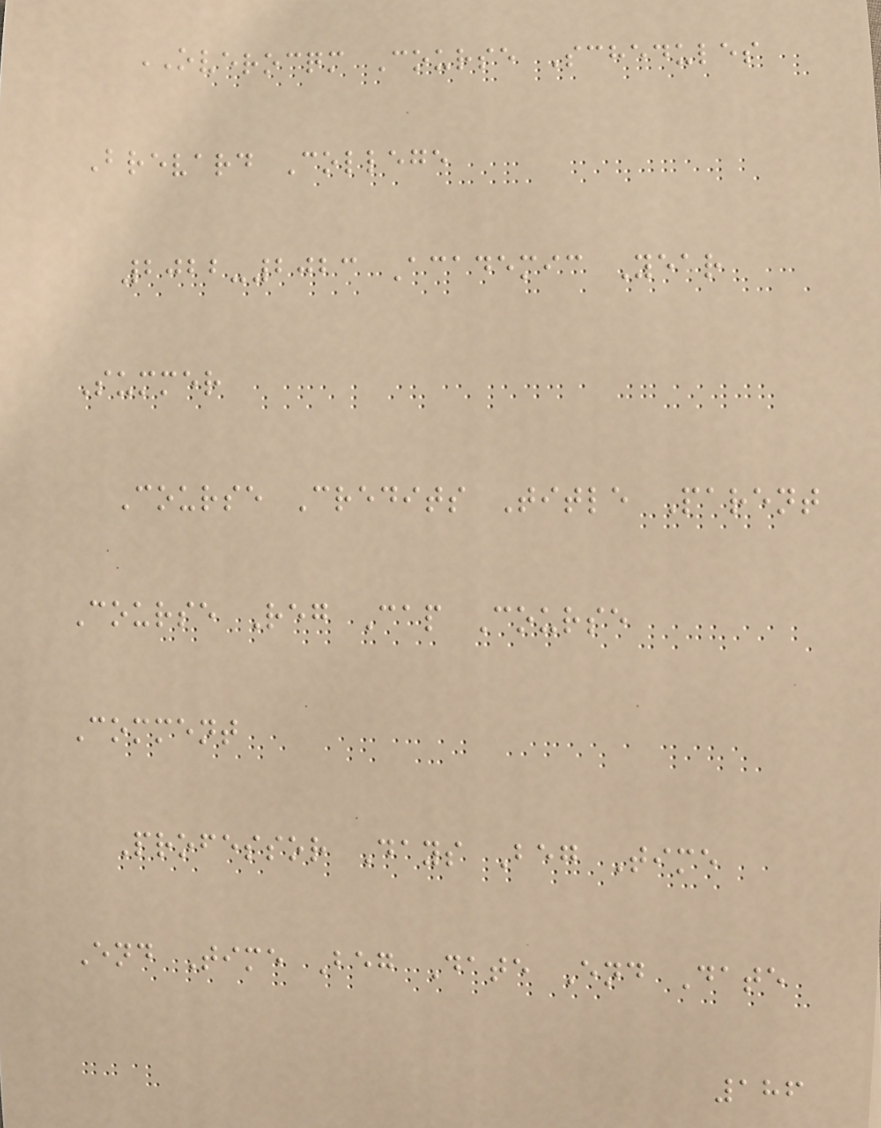OVEROCQM Course Schedules
Brevard College
2022-2023 Academic Year
Summer
Course Credits Title Parent
Course Reg Cap Course
Comment
Professor Days Beg Time
End Time Beg Date End Date
186
